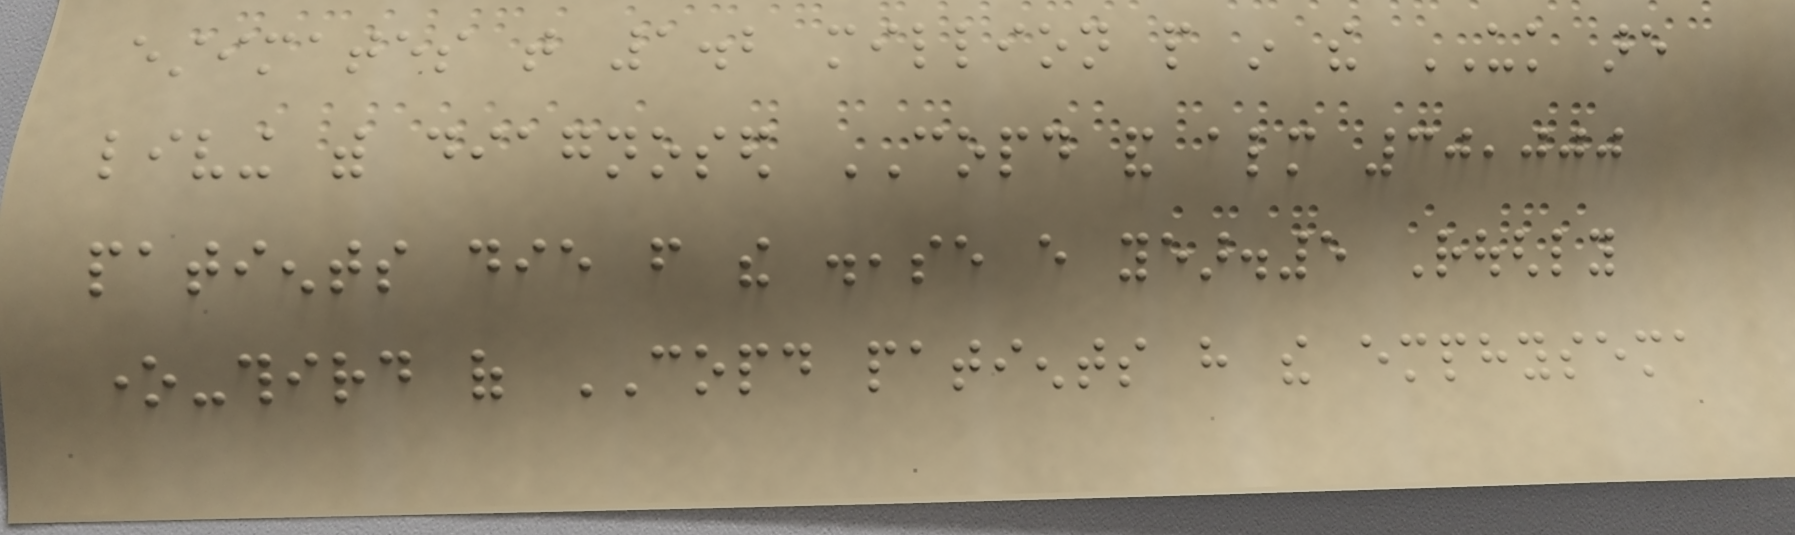estimates that 1.2 million people in the UK are
living with diagnosed COPD and almost 30,000
patients die from the disease every year.5 Roughly
one-third of COPD patients have the emphysema
